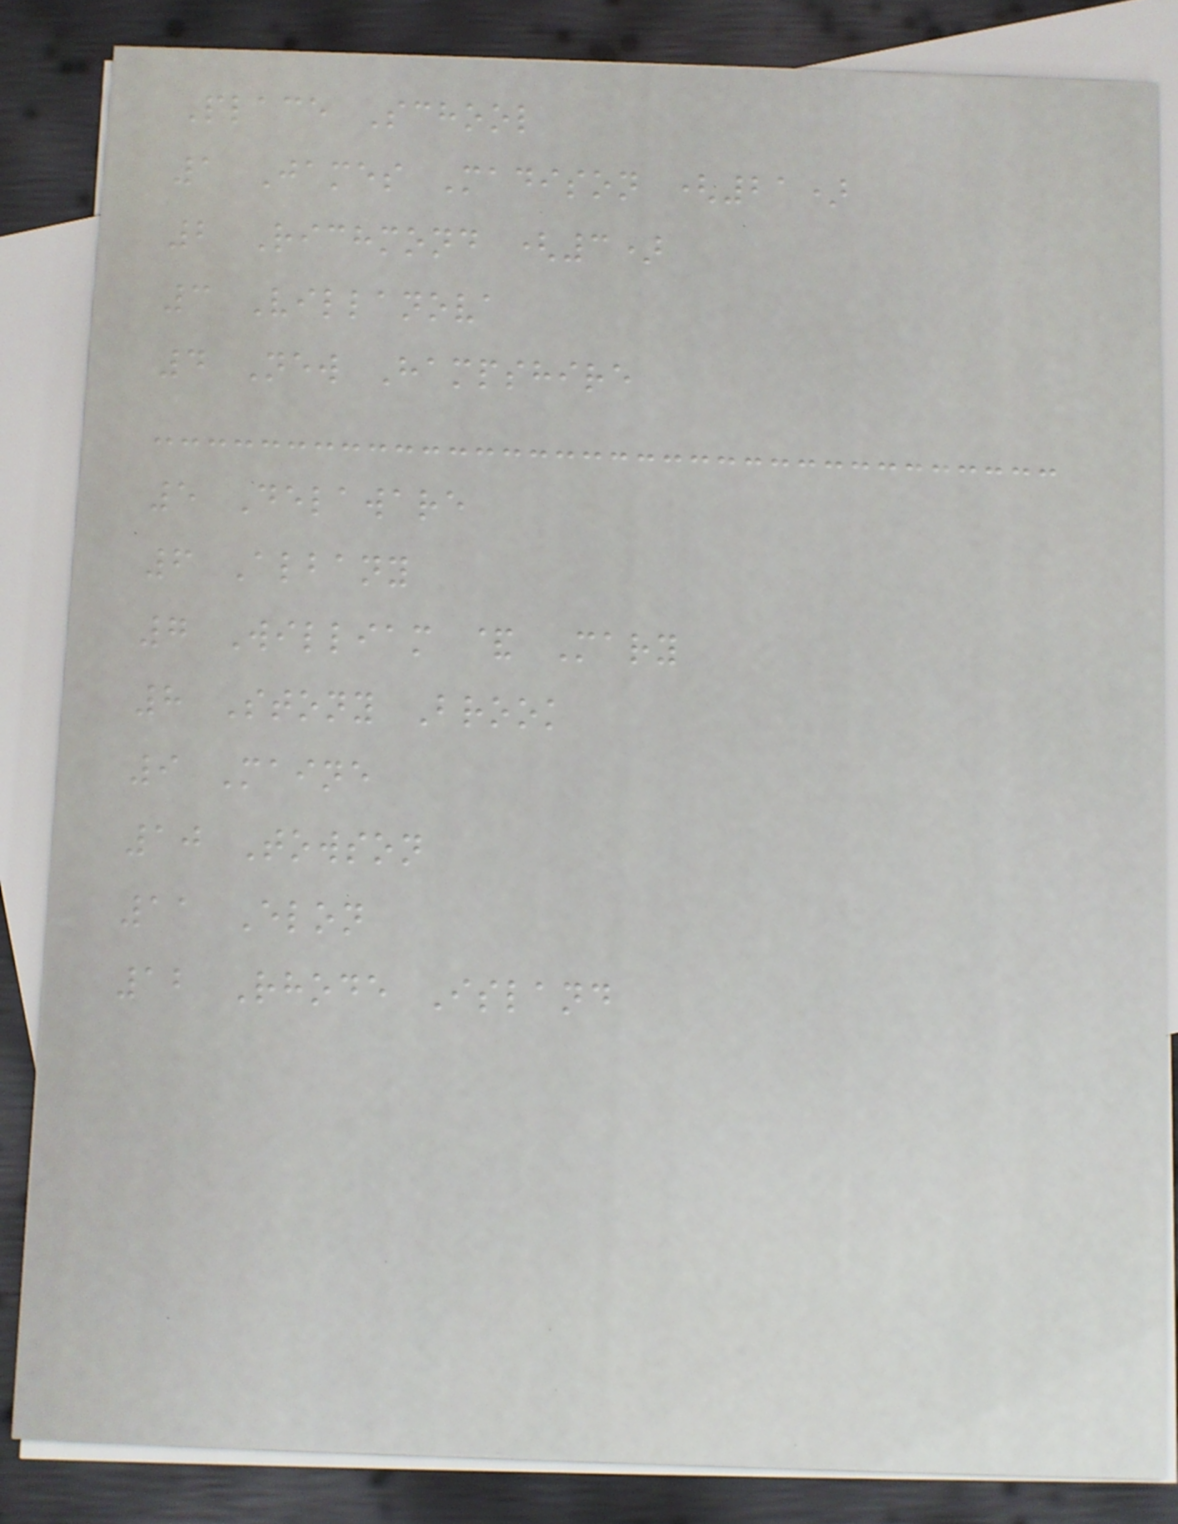Place School
1 James Madison (21)
2 Richmond (3)
3 Villanova
4 New Hampshire
5 Delaware
6 Albany
7 William & Mary
8 Stony Brook
9 Maine
10 Towson
11 Elon
12 Rhode Island
